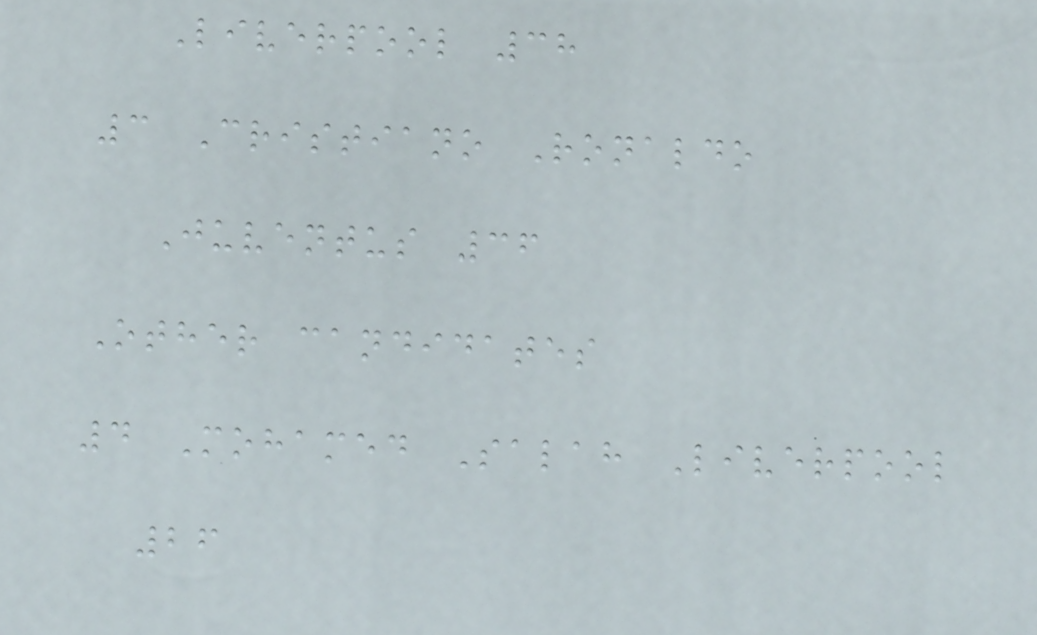Liverpool 38
3 Cristiano Ronaldo
Juventus 36
Other candidates
4 Mohamed Salah Liverpool
26
